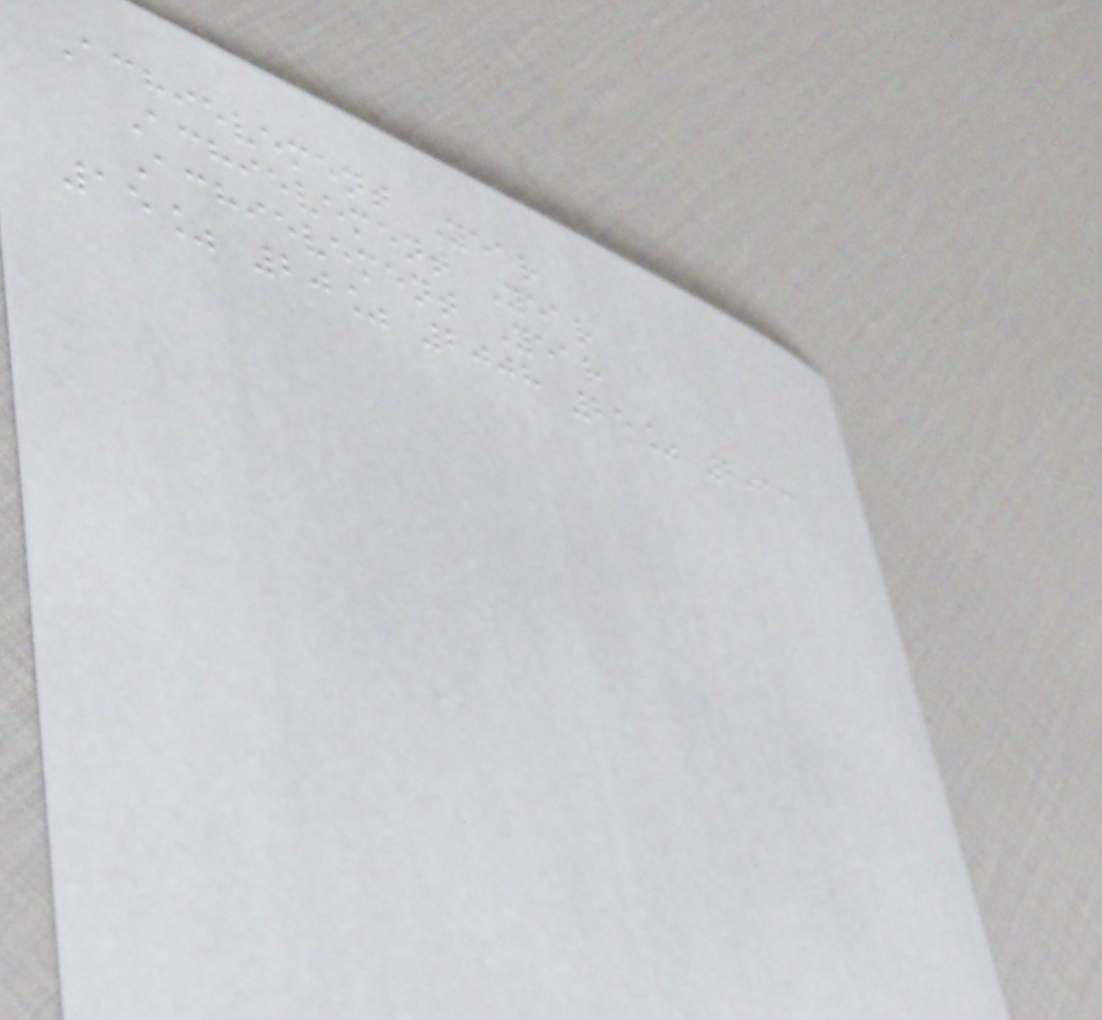Achievement Year
Achievement Year
Achievement Year
15% 20% 2008 25% 2013
